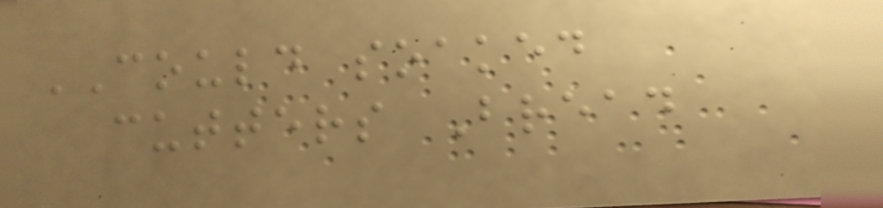COULD soaked
cutters Bread
